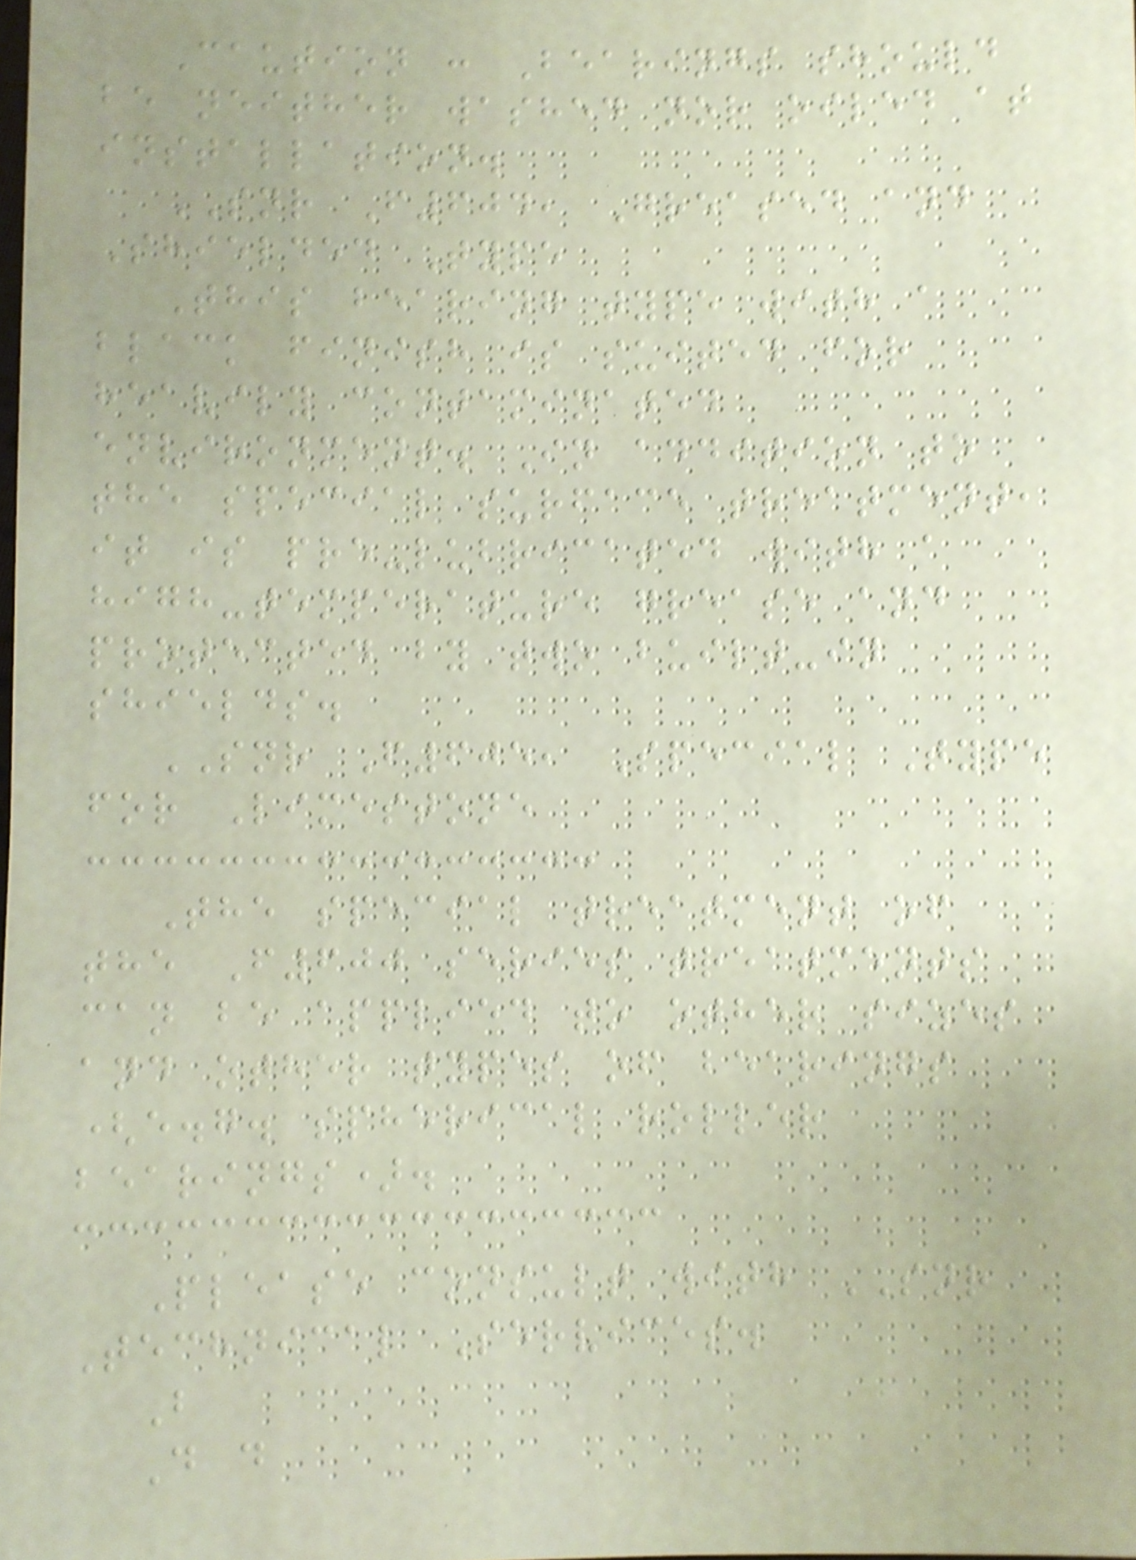Caution : Bearings should
be neither washed nor oiled at
installation.
SNR F604, Greased and
Shielded Type
This bearing type with a
black finish is suited for
heavily contaminated
environment. In addition to
the special surface treatment,
it is pre-lubricated with a
high-temperature grease and
protected by two built-in
shields.
SNR F605, Special Type
for Limestone
The special treatment of
the F600 series treatments
can be applied to other sizes
and other types of bearings
(e.g. spherical roller
bearings).
Please consult with SNR
Technical Services.
B
D d
